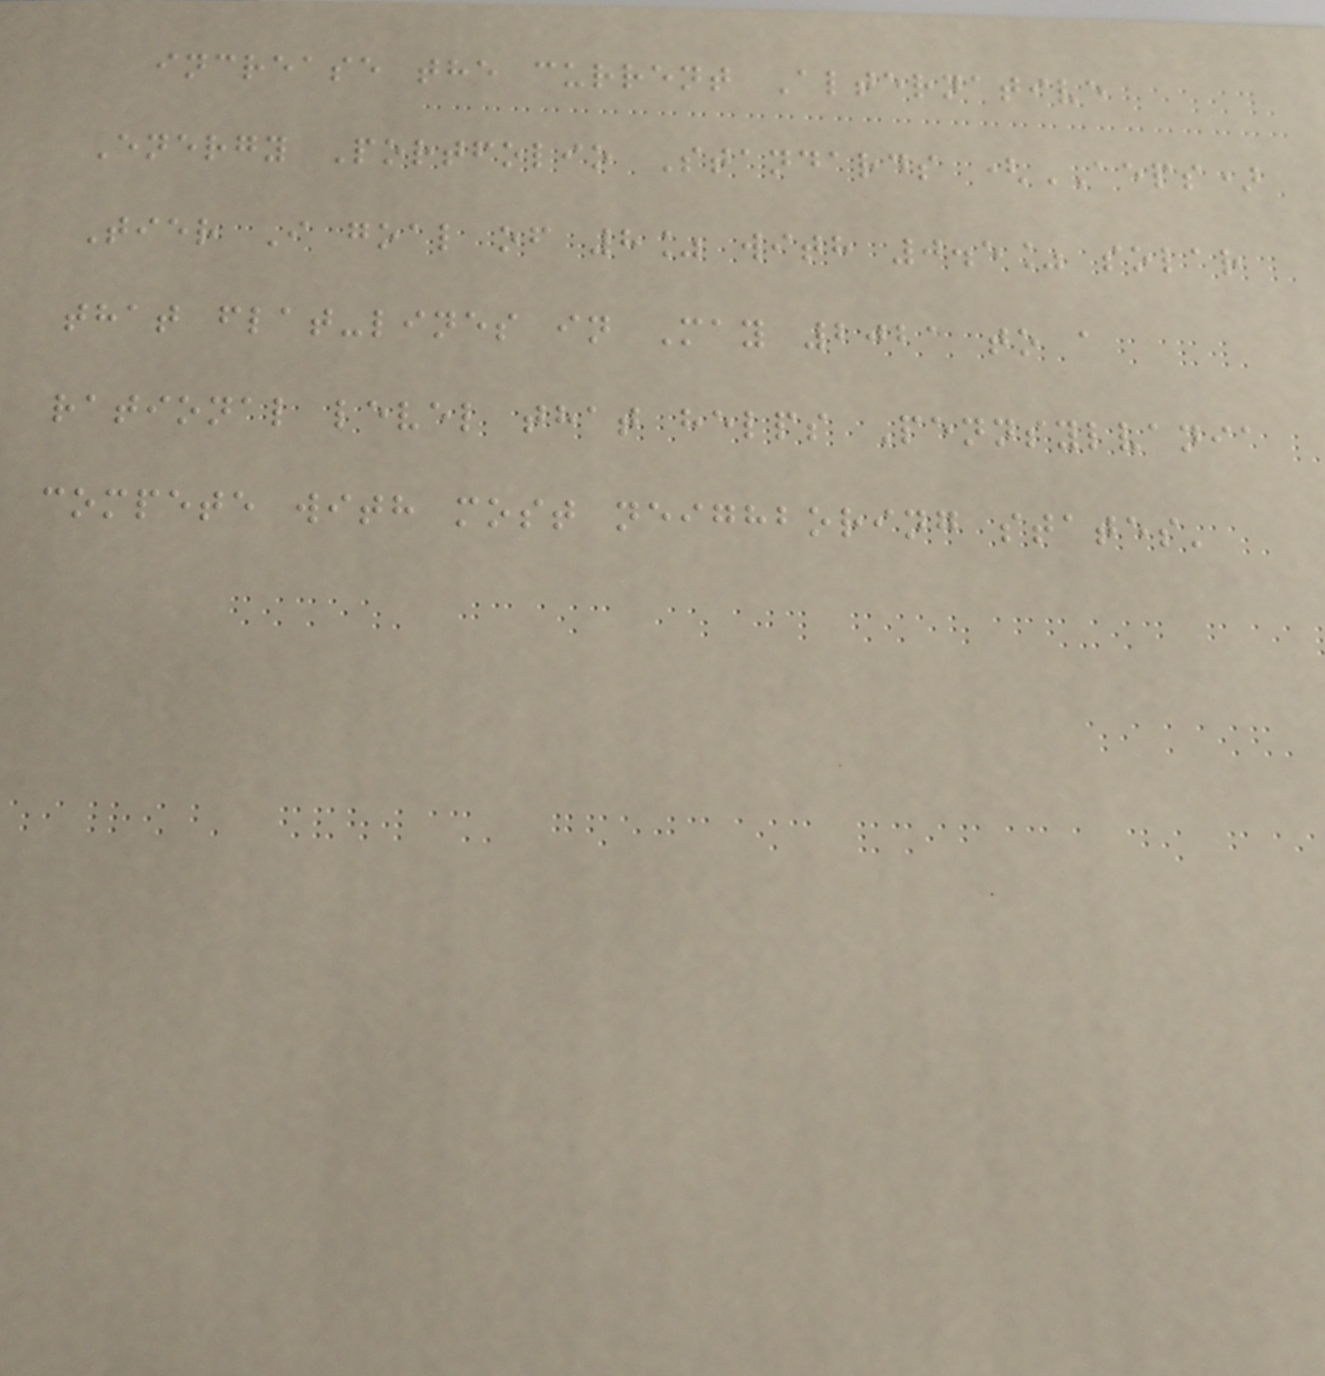increase the current Alternative
Energy Portfolio Standards (AEPS)
Tier I goal of 8% with 0.5% solar
that flat-lines in May 2021 to a
rational level that helps Pennsylvania
compete with most neighboring states'
